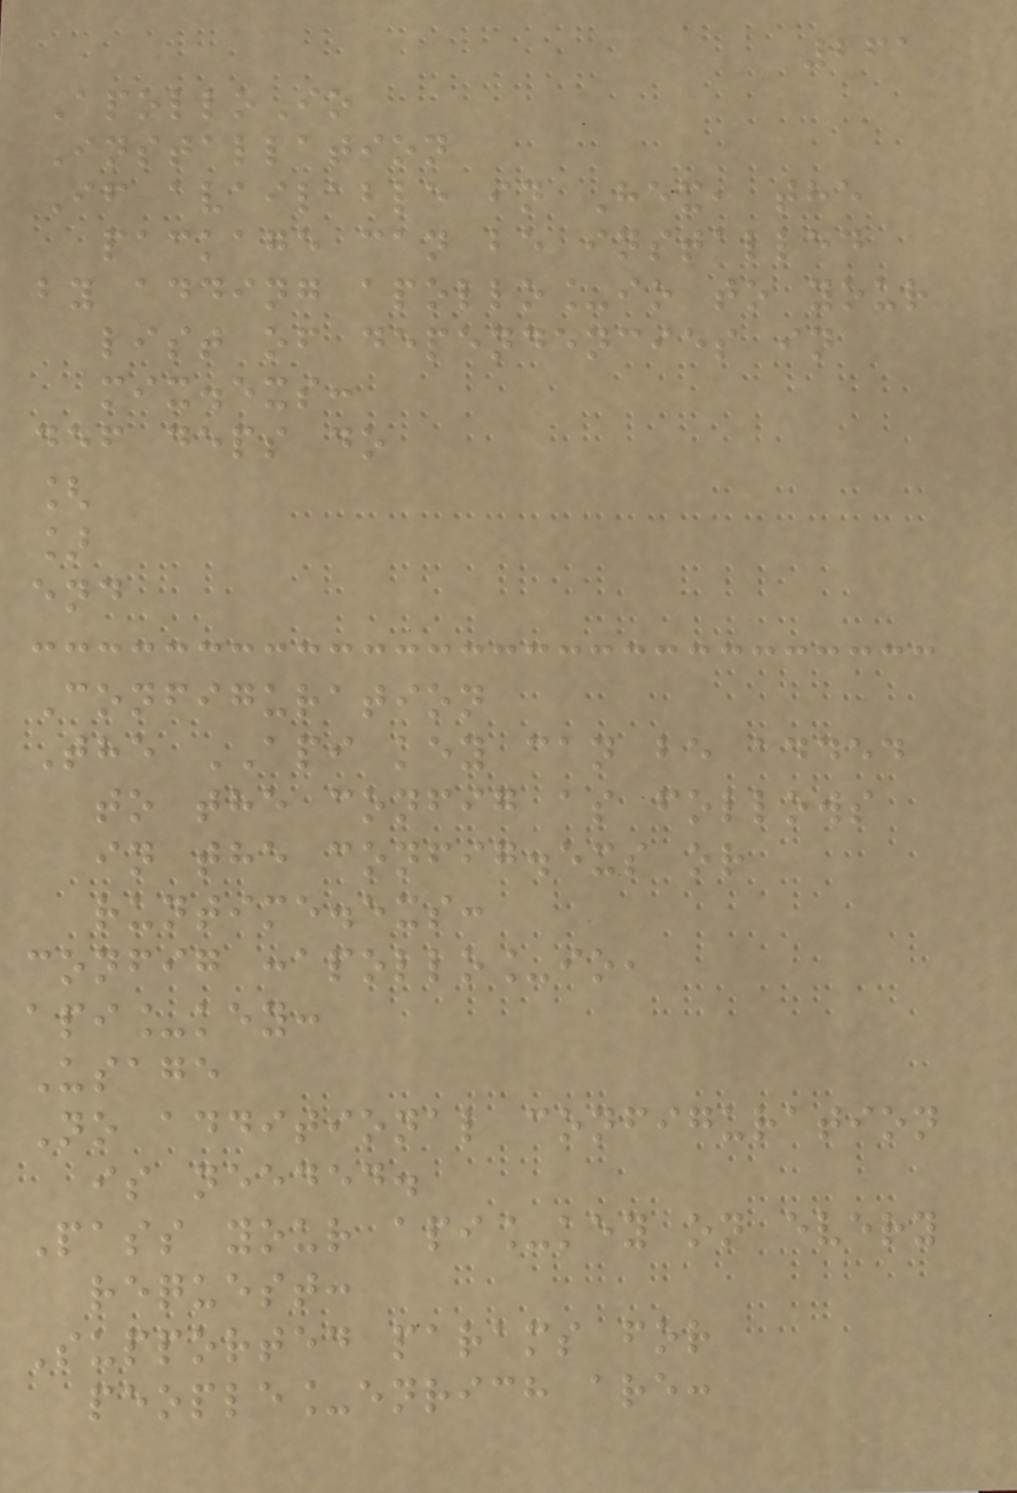261
ApolloIo
Installation
If available in Hex, the
package can be installed
by adding apollo_io to your
list of dependencies in
mix.exs:
def deps do
[
]
end
Configuration
The API key can be added
to the config as follows
in the config.exs or
runtime.exs:
config :apollo_io,
api_key:
Usage
No additional configuration
is needed.
Pass your api_key on every
request:
Supported params for
people_enrich are:
